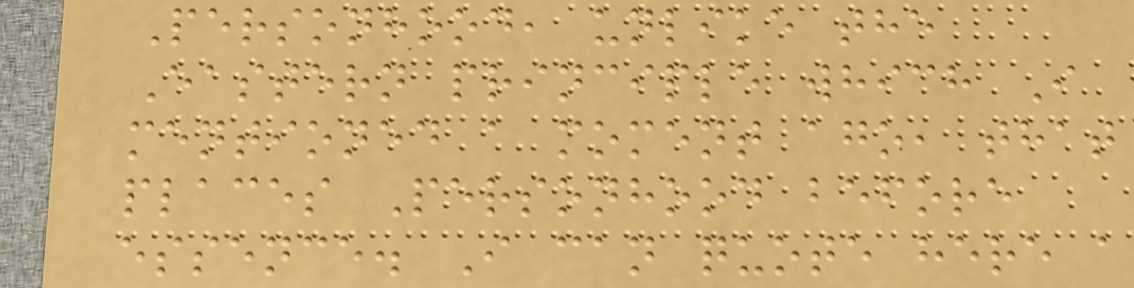Personhood, unlike the
Eastern principle which I
mentioned a moment ago, that
places Personhood before
essence. I can quote here a
